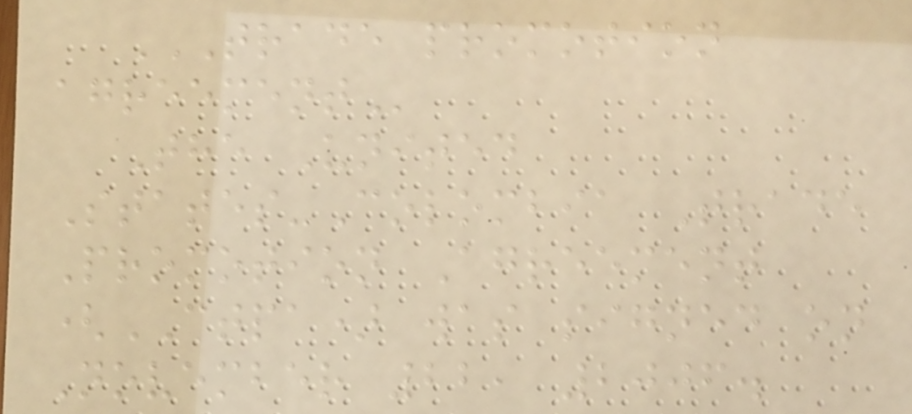TRADE PROMOTION
AGREEMENT
The United
States-Colombia Trade
Promotion Agreement
(CTPA) was signed on
November 22, 2006.
